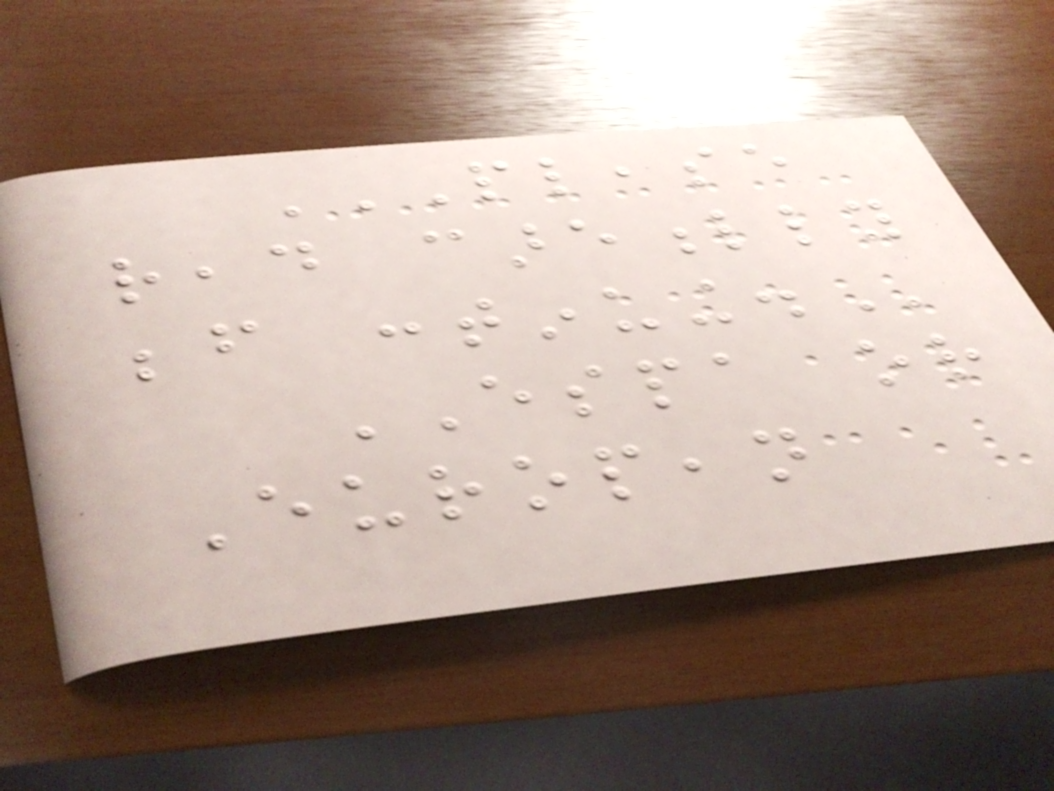PLEASE
READ CAREFULLY
BEFORE CONTINUING.
ESPA or
European
